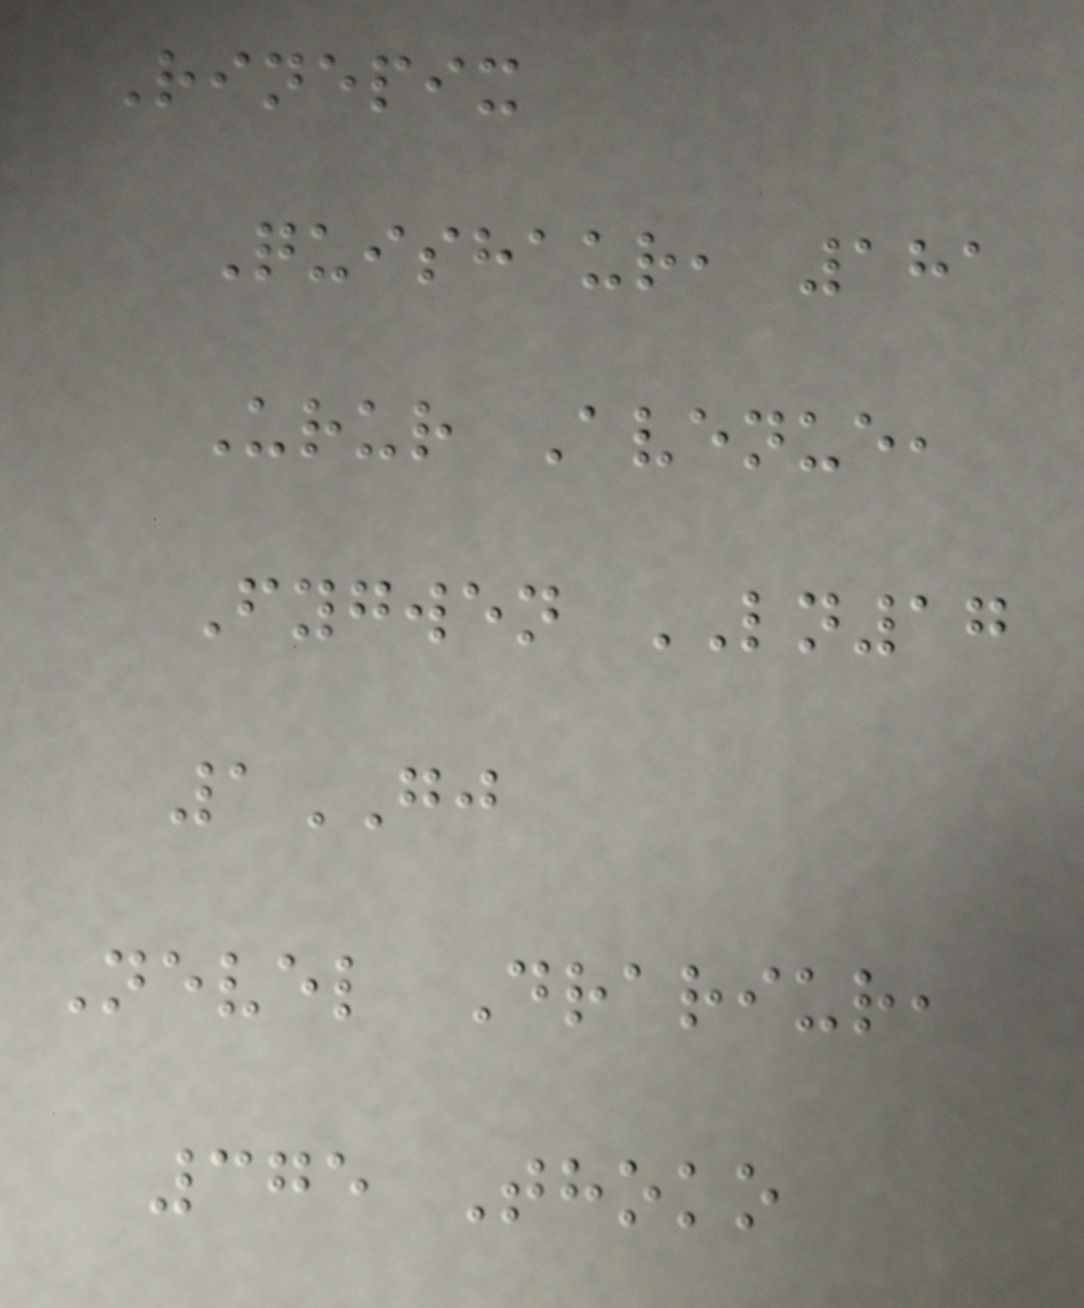Rinepix
Quishaur, 181
Urur Avenue,
Fygwen LN17
1GJ
Nevel Drariur,
375 Thoko
